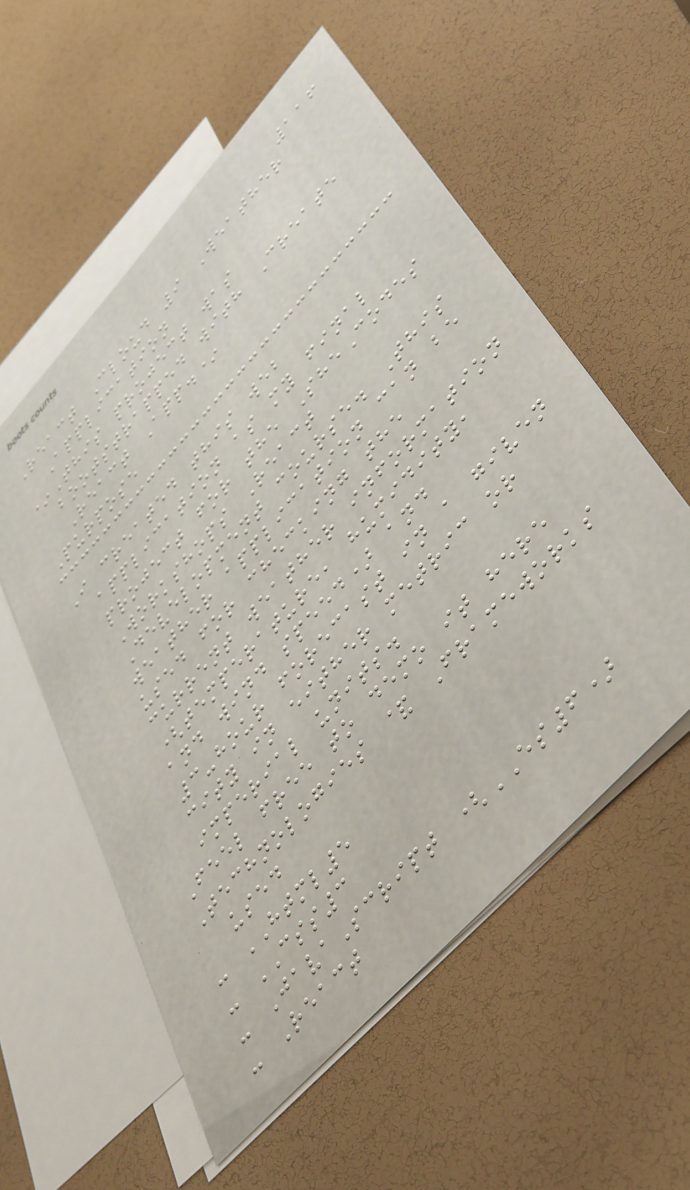116
React Cloud 9 Weather
Application
*This project was
bootstrapped with Create
React App.*
Purpose
I created this web
application as my final
project for the SheCodes
Workshops React
Development course. This
weather application can be
used for checking the
current weather information
(temperature, humidity,
and wind speed) and
3-hour forecast in a given
city in either metric or
imperial units.
Feel free to demo it here
Technologies & Frameworks
used
- HTML5
- CSS3
- JavaScript (ES6)
- React
